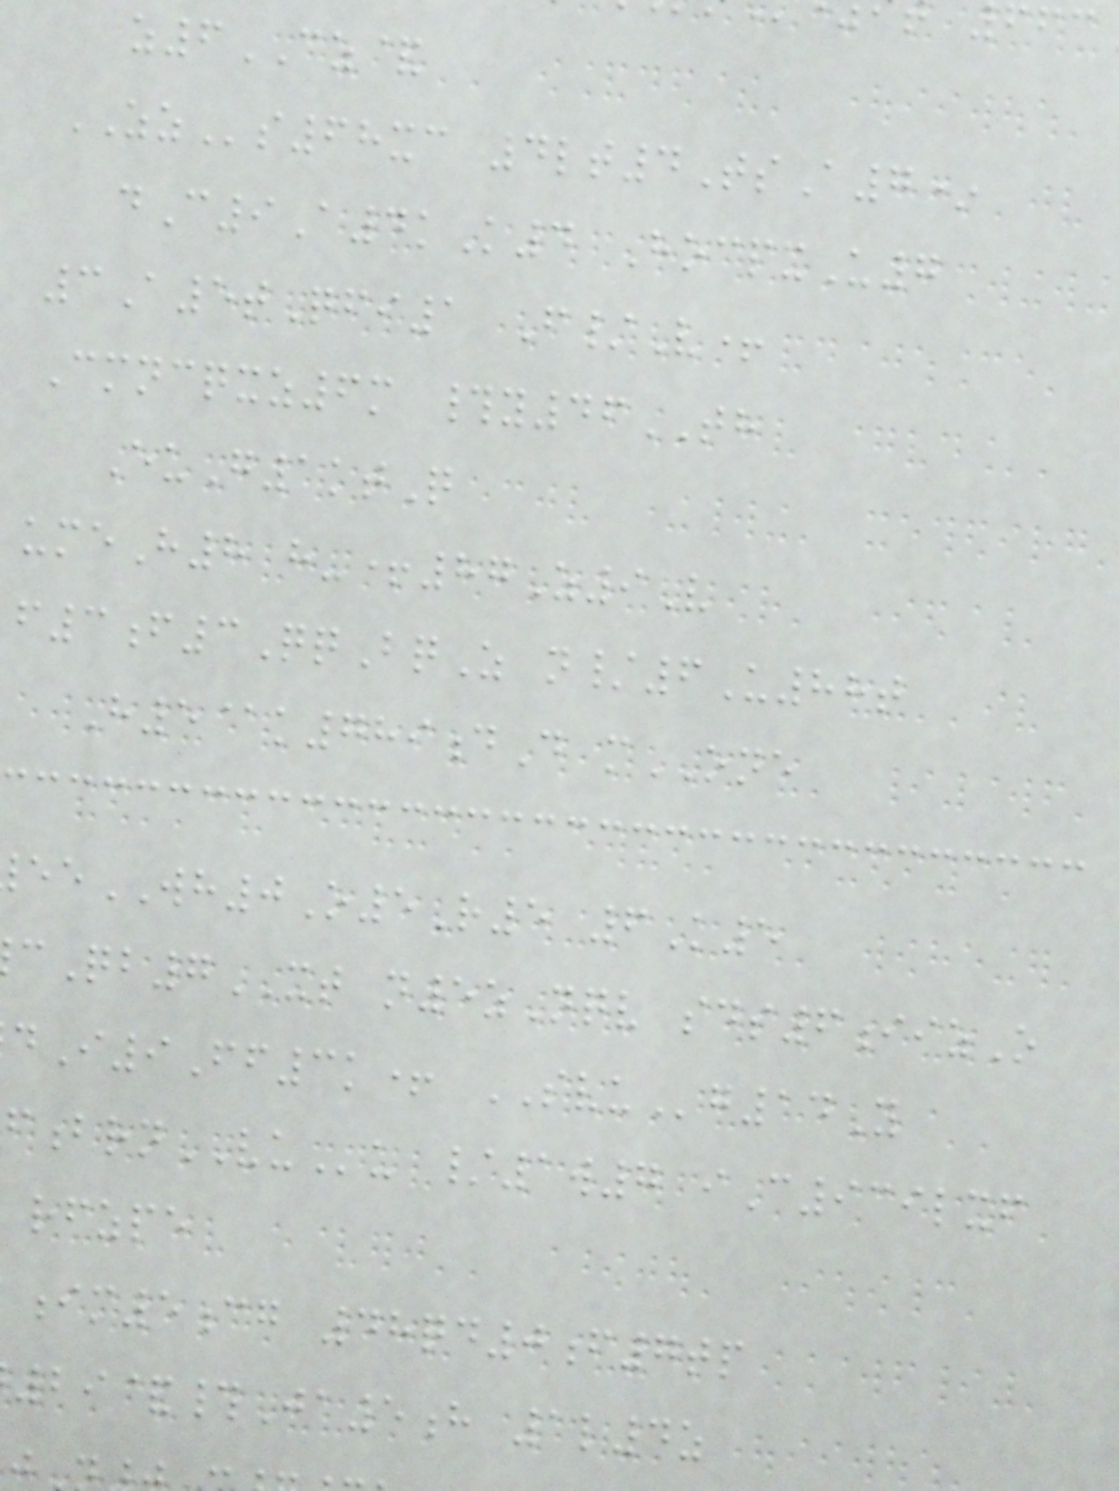z6CZ&
ZZs68xc 4lt4TsA7*
dC9A4kK4 HocpxU7
3A5tQfi1 F/V+
Cmncqxz6m #y46TH
EuG1ktQ
umeH8 h-+87Z9V
f3f3QqBqZ n/6U88t
H5@k789dD mONE
WH0O5R5 6K5
Qb7XT n5zNqv sds6iizO
dI9Ff3k+ SVUg14Y
brnVUu /1w7 iC939lxf
rfzpe
im5cg 48qd0f7tp
29&#Ja5h 1l4z
